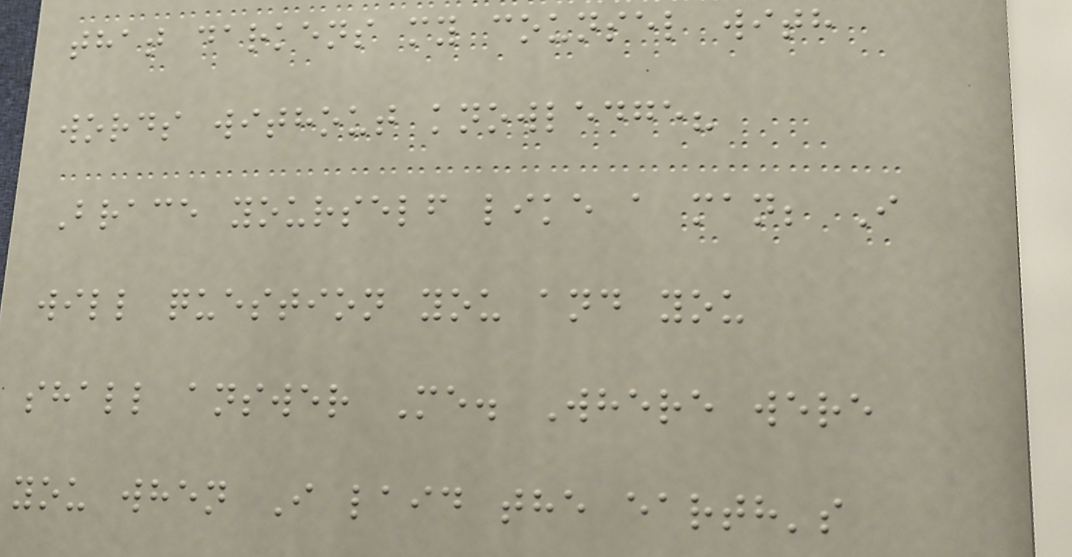that darkens my counsel with
words without knowledge?
Brace yourself like a man; I
will question you and you
shall answer Me. Where were
you when I laid the earth's
